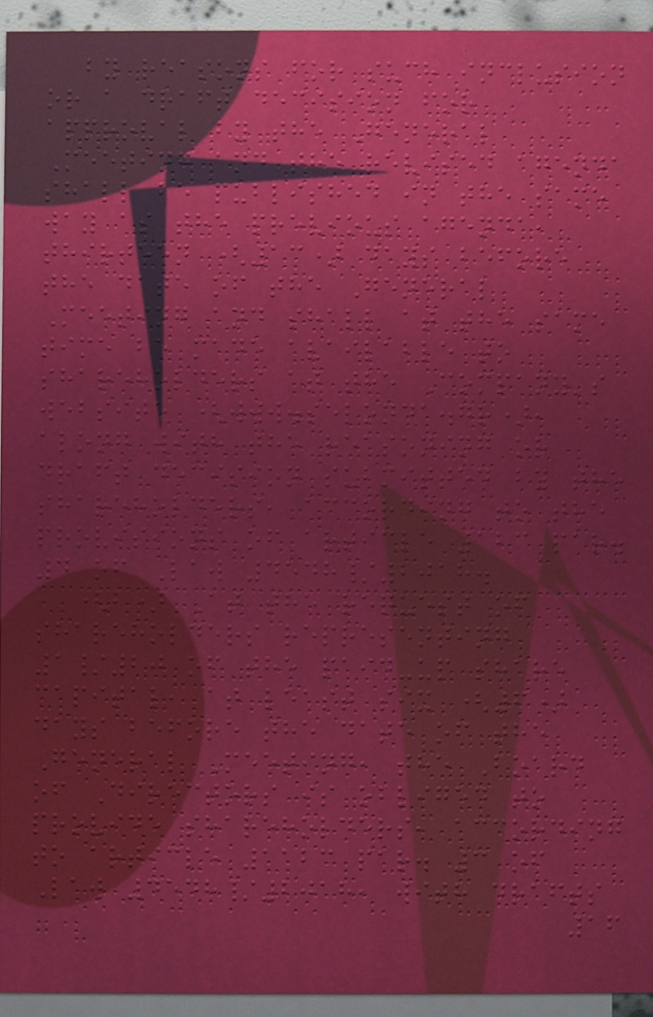by reasons for such inclusion
or a draft decision for
approval by the General
Meeting and the revised agenda
shall be published in the same
way as the previous agenda,
thirteen (13) days before
the date of the General
Meeting and shall at the same
time be made available to
shareholders at the Company's
website (www.selonda.gr),
along with the reasoning or
draft decision submitted by the
shareholders, according to the
provisions of article 123 par.
4 of Law 4548/2018.
(b) At the request of
shareholders representing
1/20 of the paid-up share
capital, at least six (6)
days before the date of the
General Meeting, the Board
of Directors is obliged to
provide shareholders, according
to article 1123 par. 3 of
Law 4548/2018, with drafts
16
